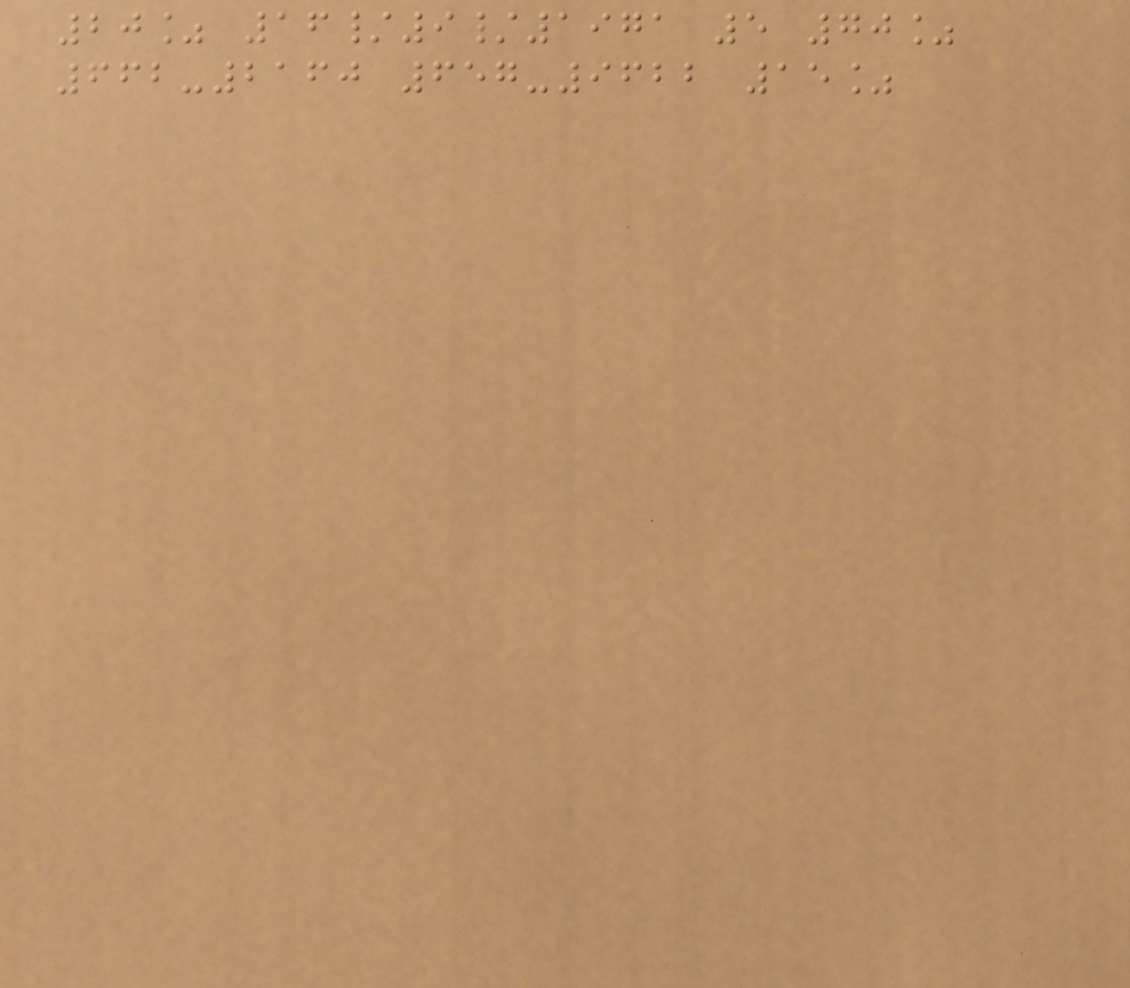20% 16/9/1971 5 70%
662-2160 657-9622 15%
